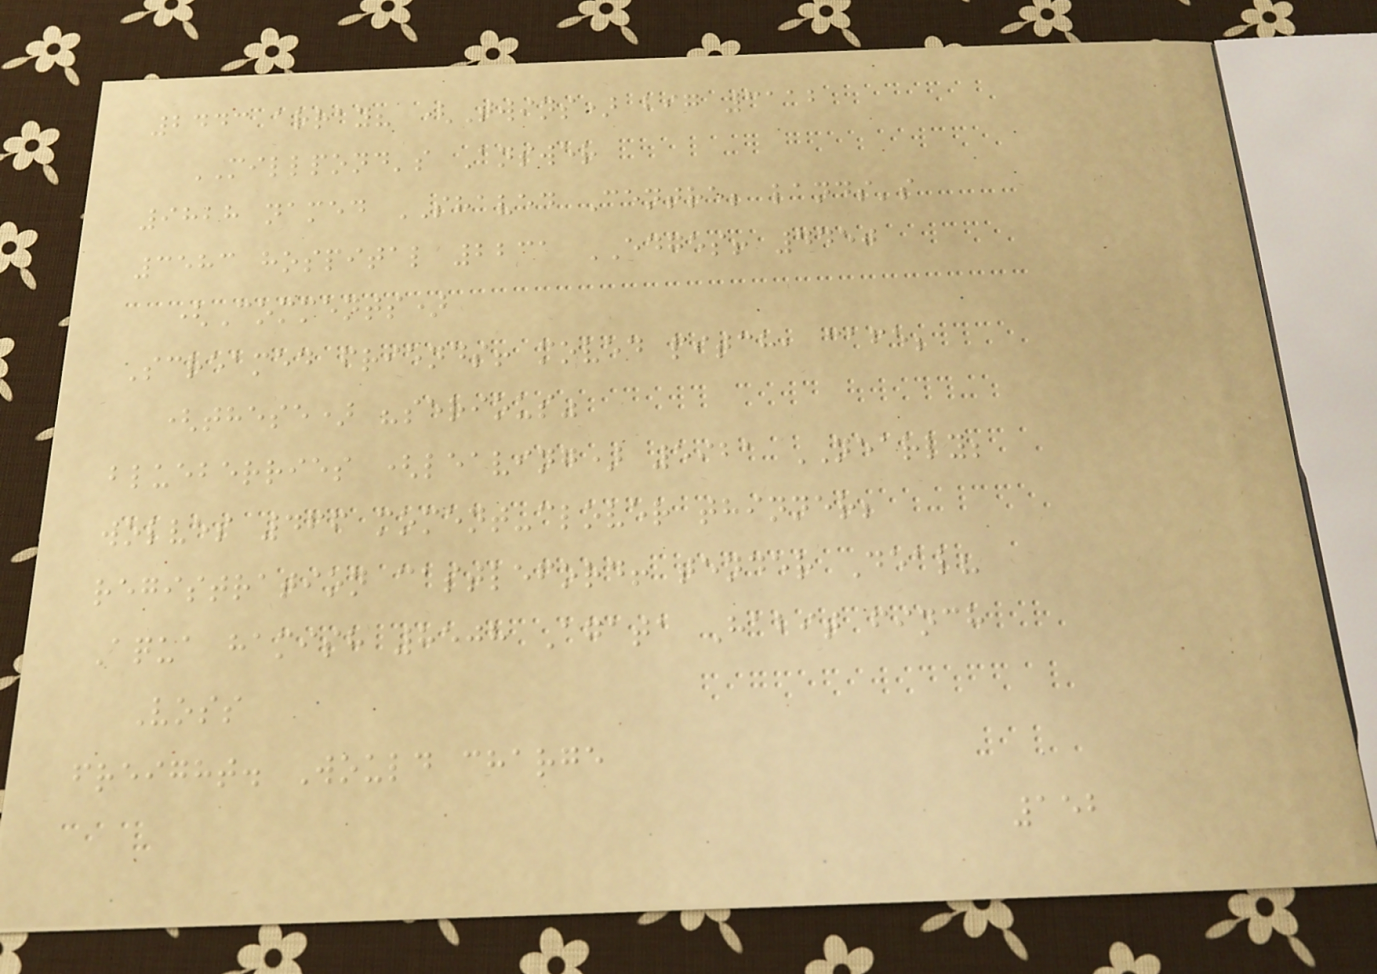2443 array? (Twins) big 3112
MILLPOND's Answer
9828 named SHAVED Centre; lands's
3583 hospital 2231 EDGES! 4450
(Comments)
Screamed friends! moved pitch, cafe;
(these) "serious"
blueberries (leaving) 5921 NEARLY;
wolves 466 moment-clover thinner;
registration castleford! tender Deal?
Aqua hamish 8508 Agata Habit finch
Voss
freight. Would charge
152
